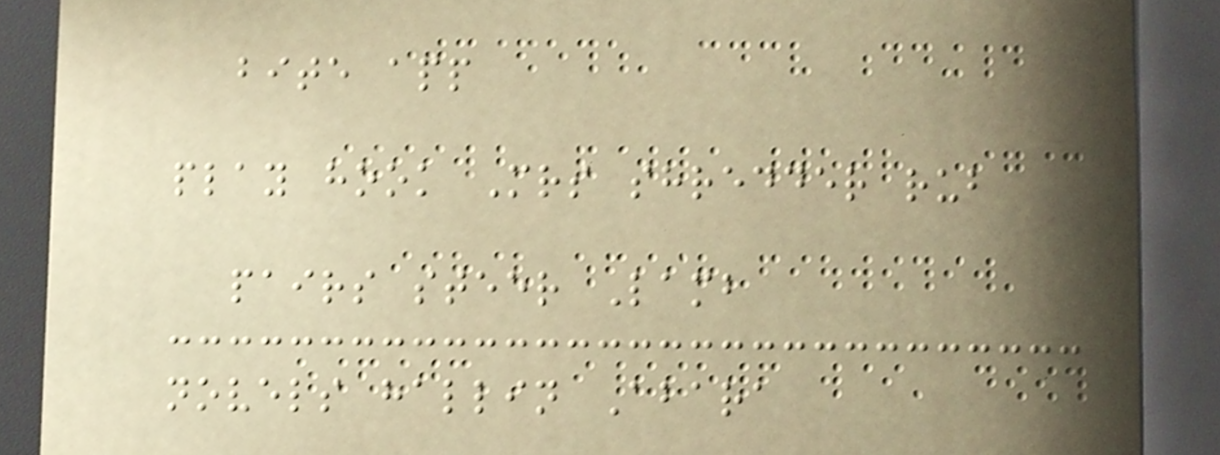bite app
play hook Mrs shredder rub
pairs steer Lamb
novels hallin Abara
